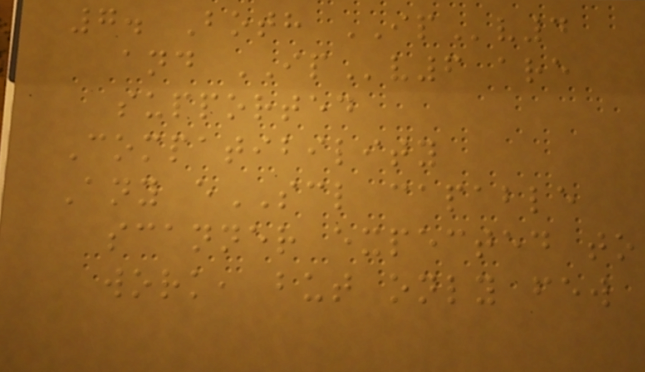7. Both IPv4
and IPv6 are
supported
Compatibility
Any eSCL capable
scanner expected to
work, but only few
